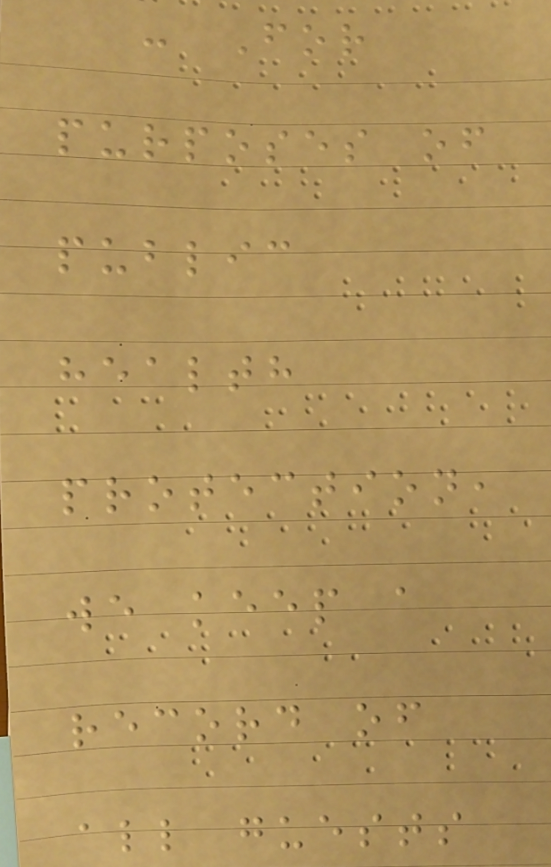- For
purposes of
public
health
protection,
we keep a
record of
all guests
